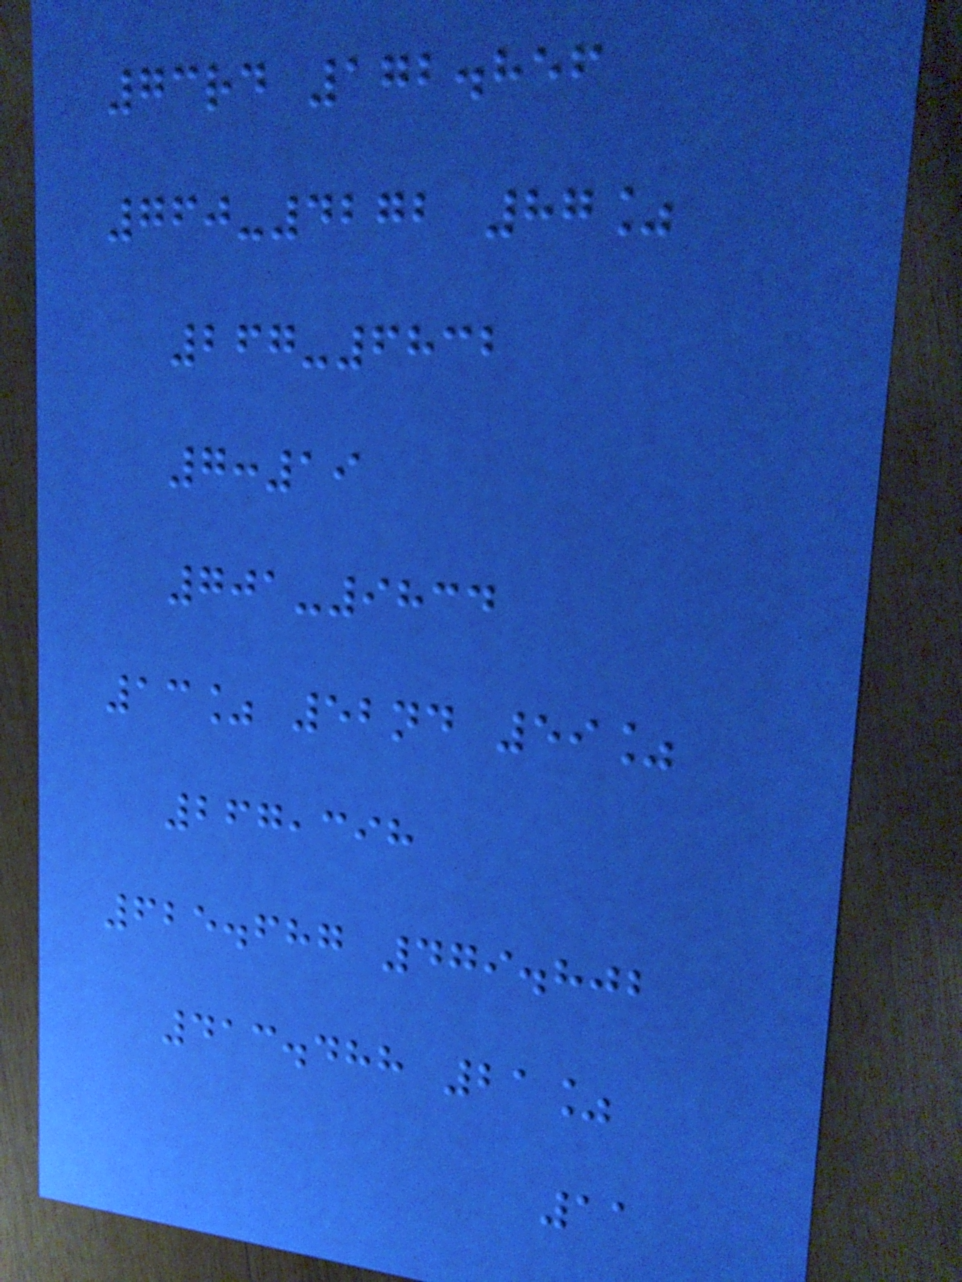73rd 172.856
760-4272 87%
267-6832
7:19
701-9834
13% 52nd 59%
267,398
625.687 479.802
413.488 21%
11
